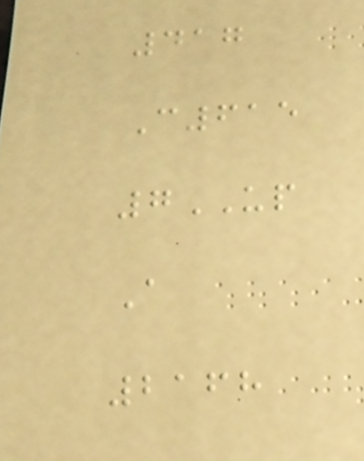417
C615
7UP
A
2168
